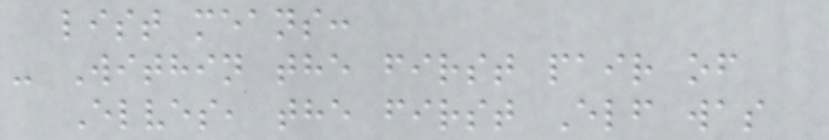list means:
- Within the first pair of
Elves, the first Elf was
